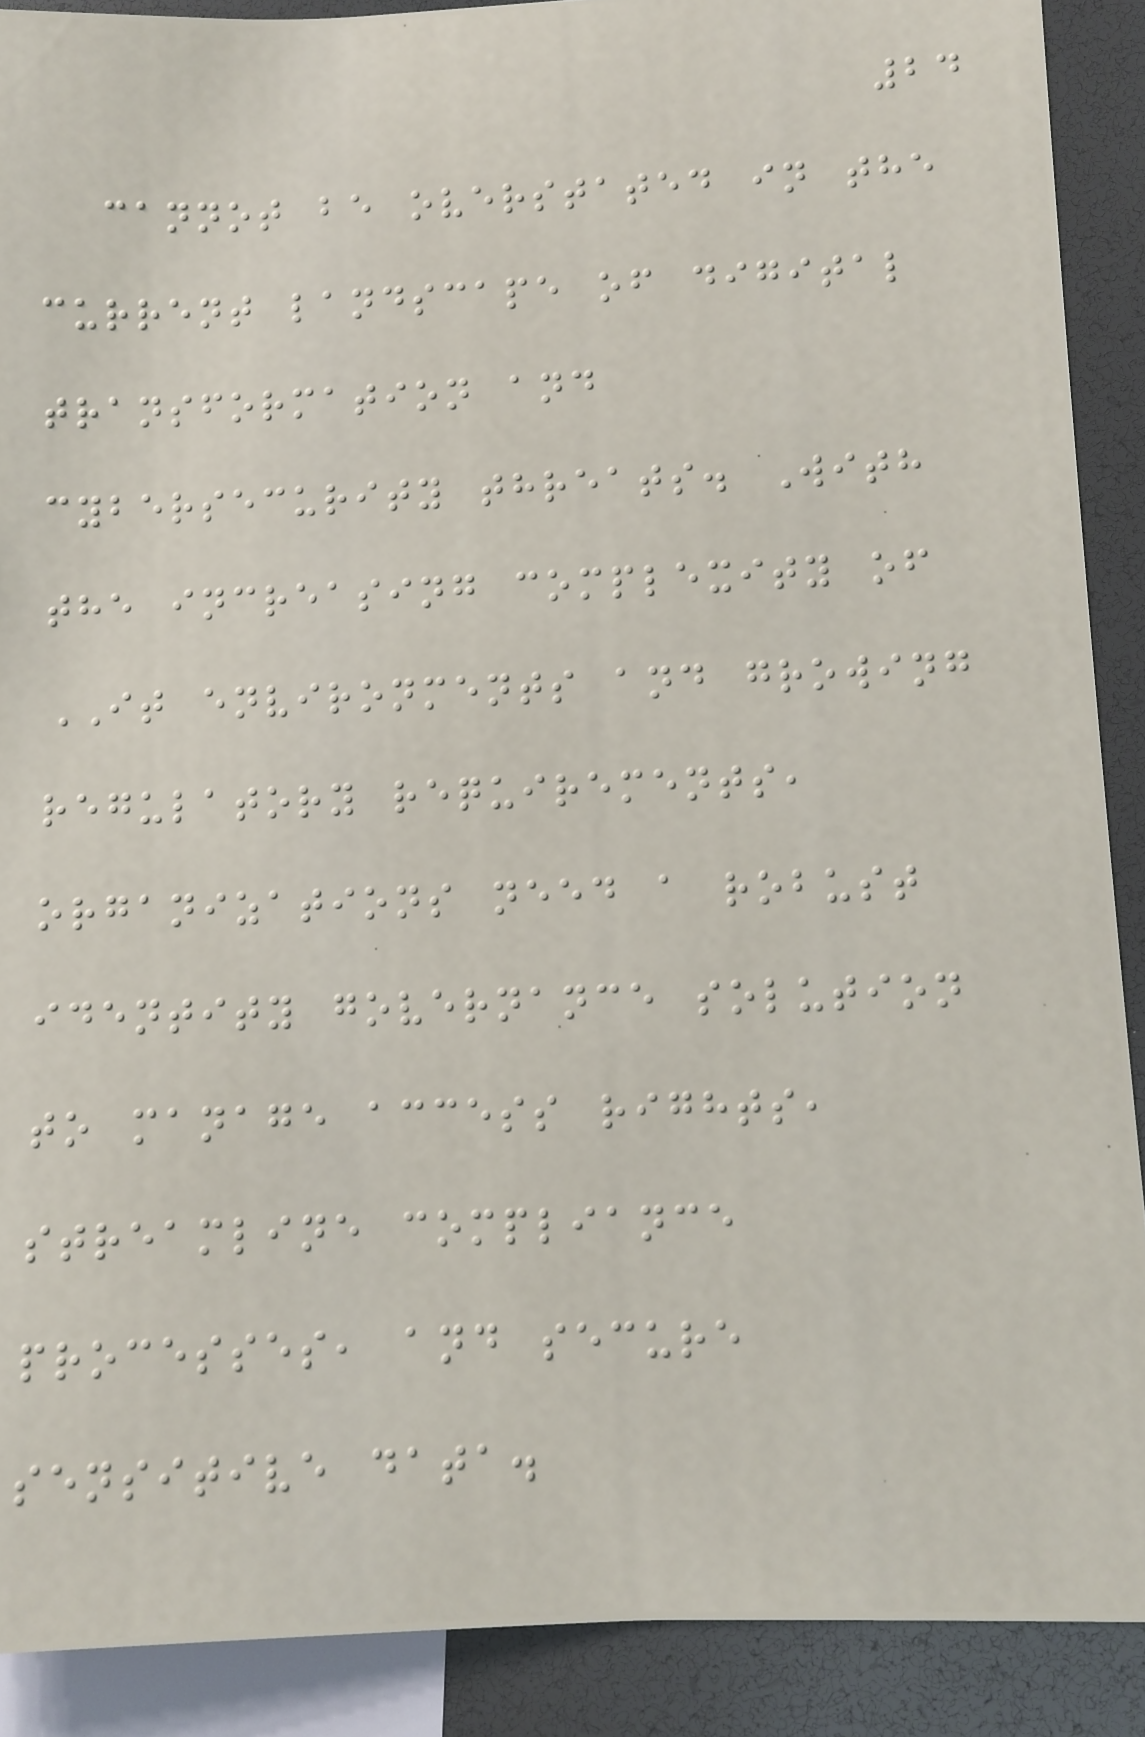24
cannot be overstated in the
current landscape of digital
transformation and
cybersecurity threats. With
the increasing complexity of
IT environments and growing
regulatory requirements,
organizations need a robust
identity governance solution
to manage access rights,
streamline compliance
processes, and secure
sensitive data.
